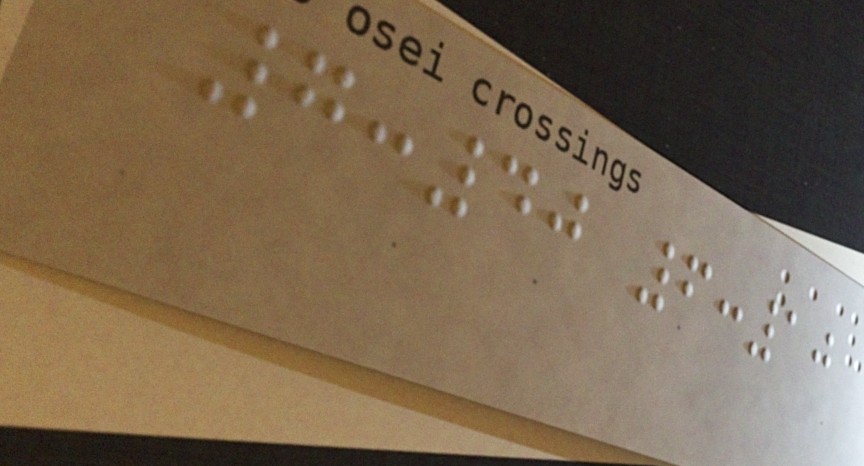7:40 6:10
